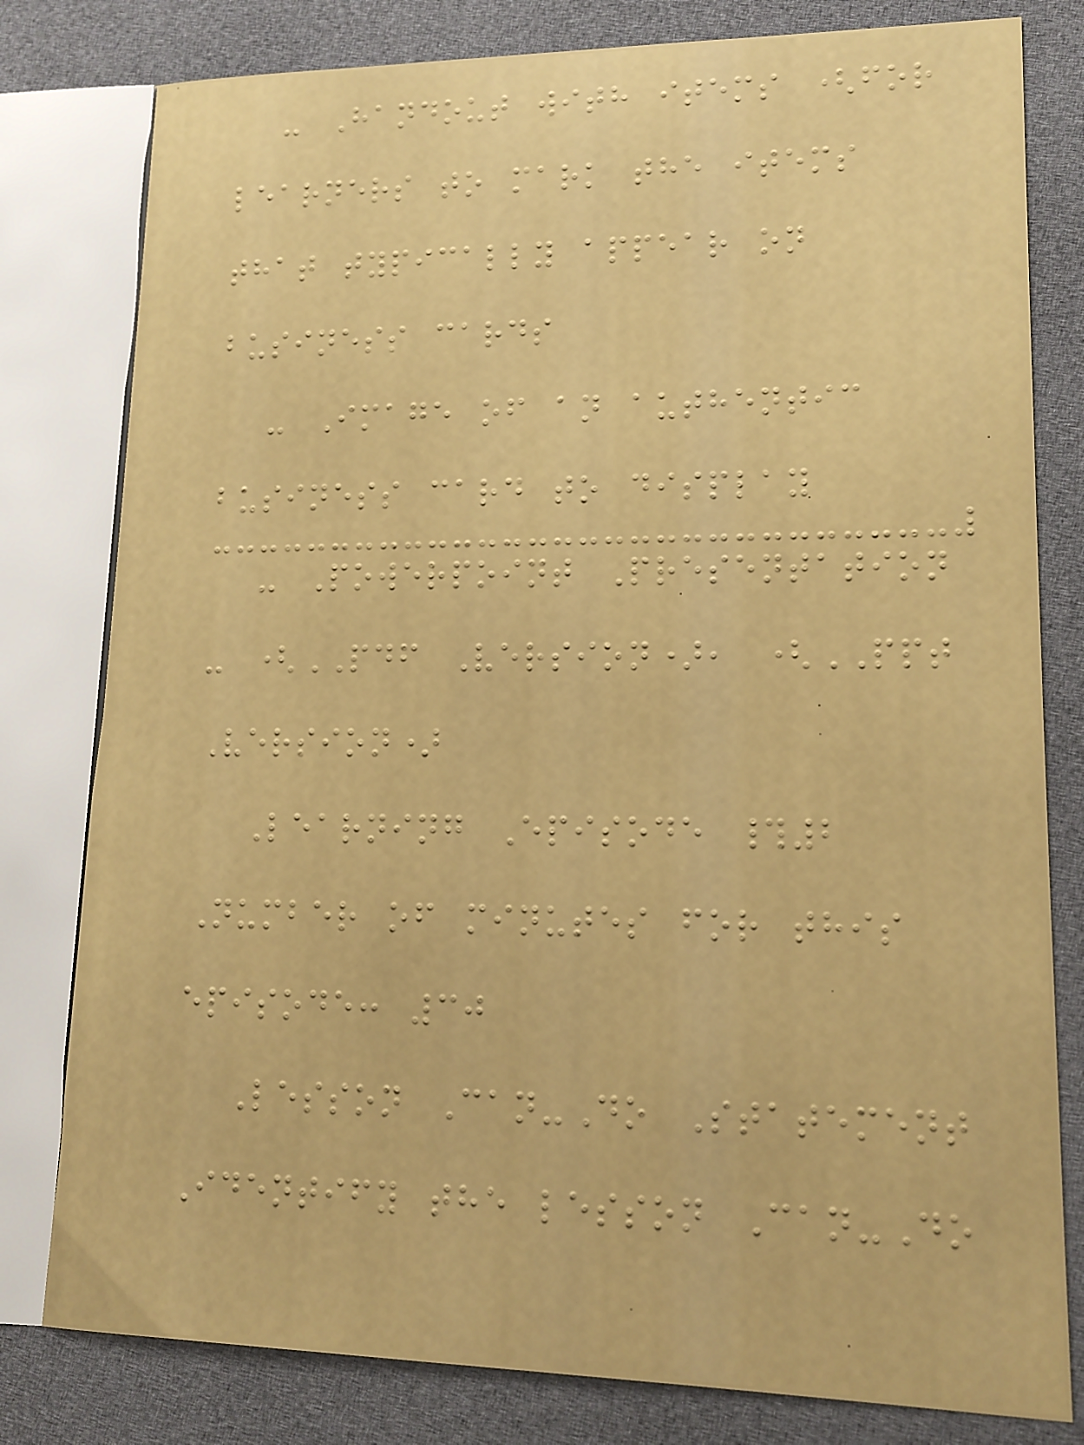- Handout with items (for
learners to mark the items
that typically appear on
business cards
- Image of an authentic
business card to display
- Powerpoint Presentation
- (PDF Version), (PPT
Version)
Learning Episode #2
Number of minutes for this
episode: 30
Lesson Can-Do Statement
Identify the lesson Can-Do
